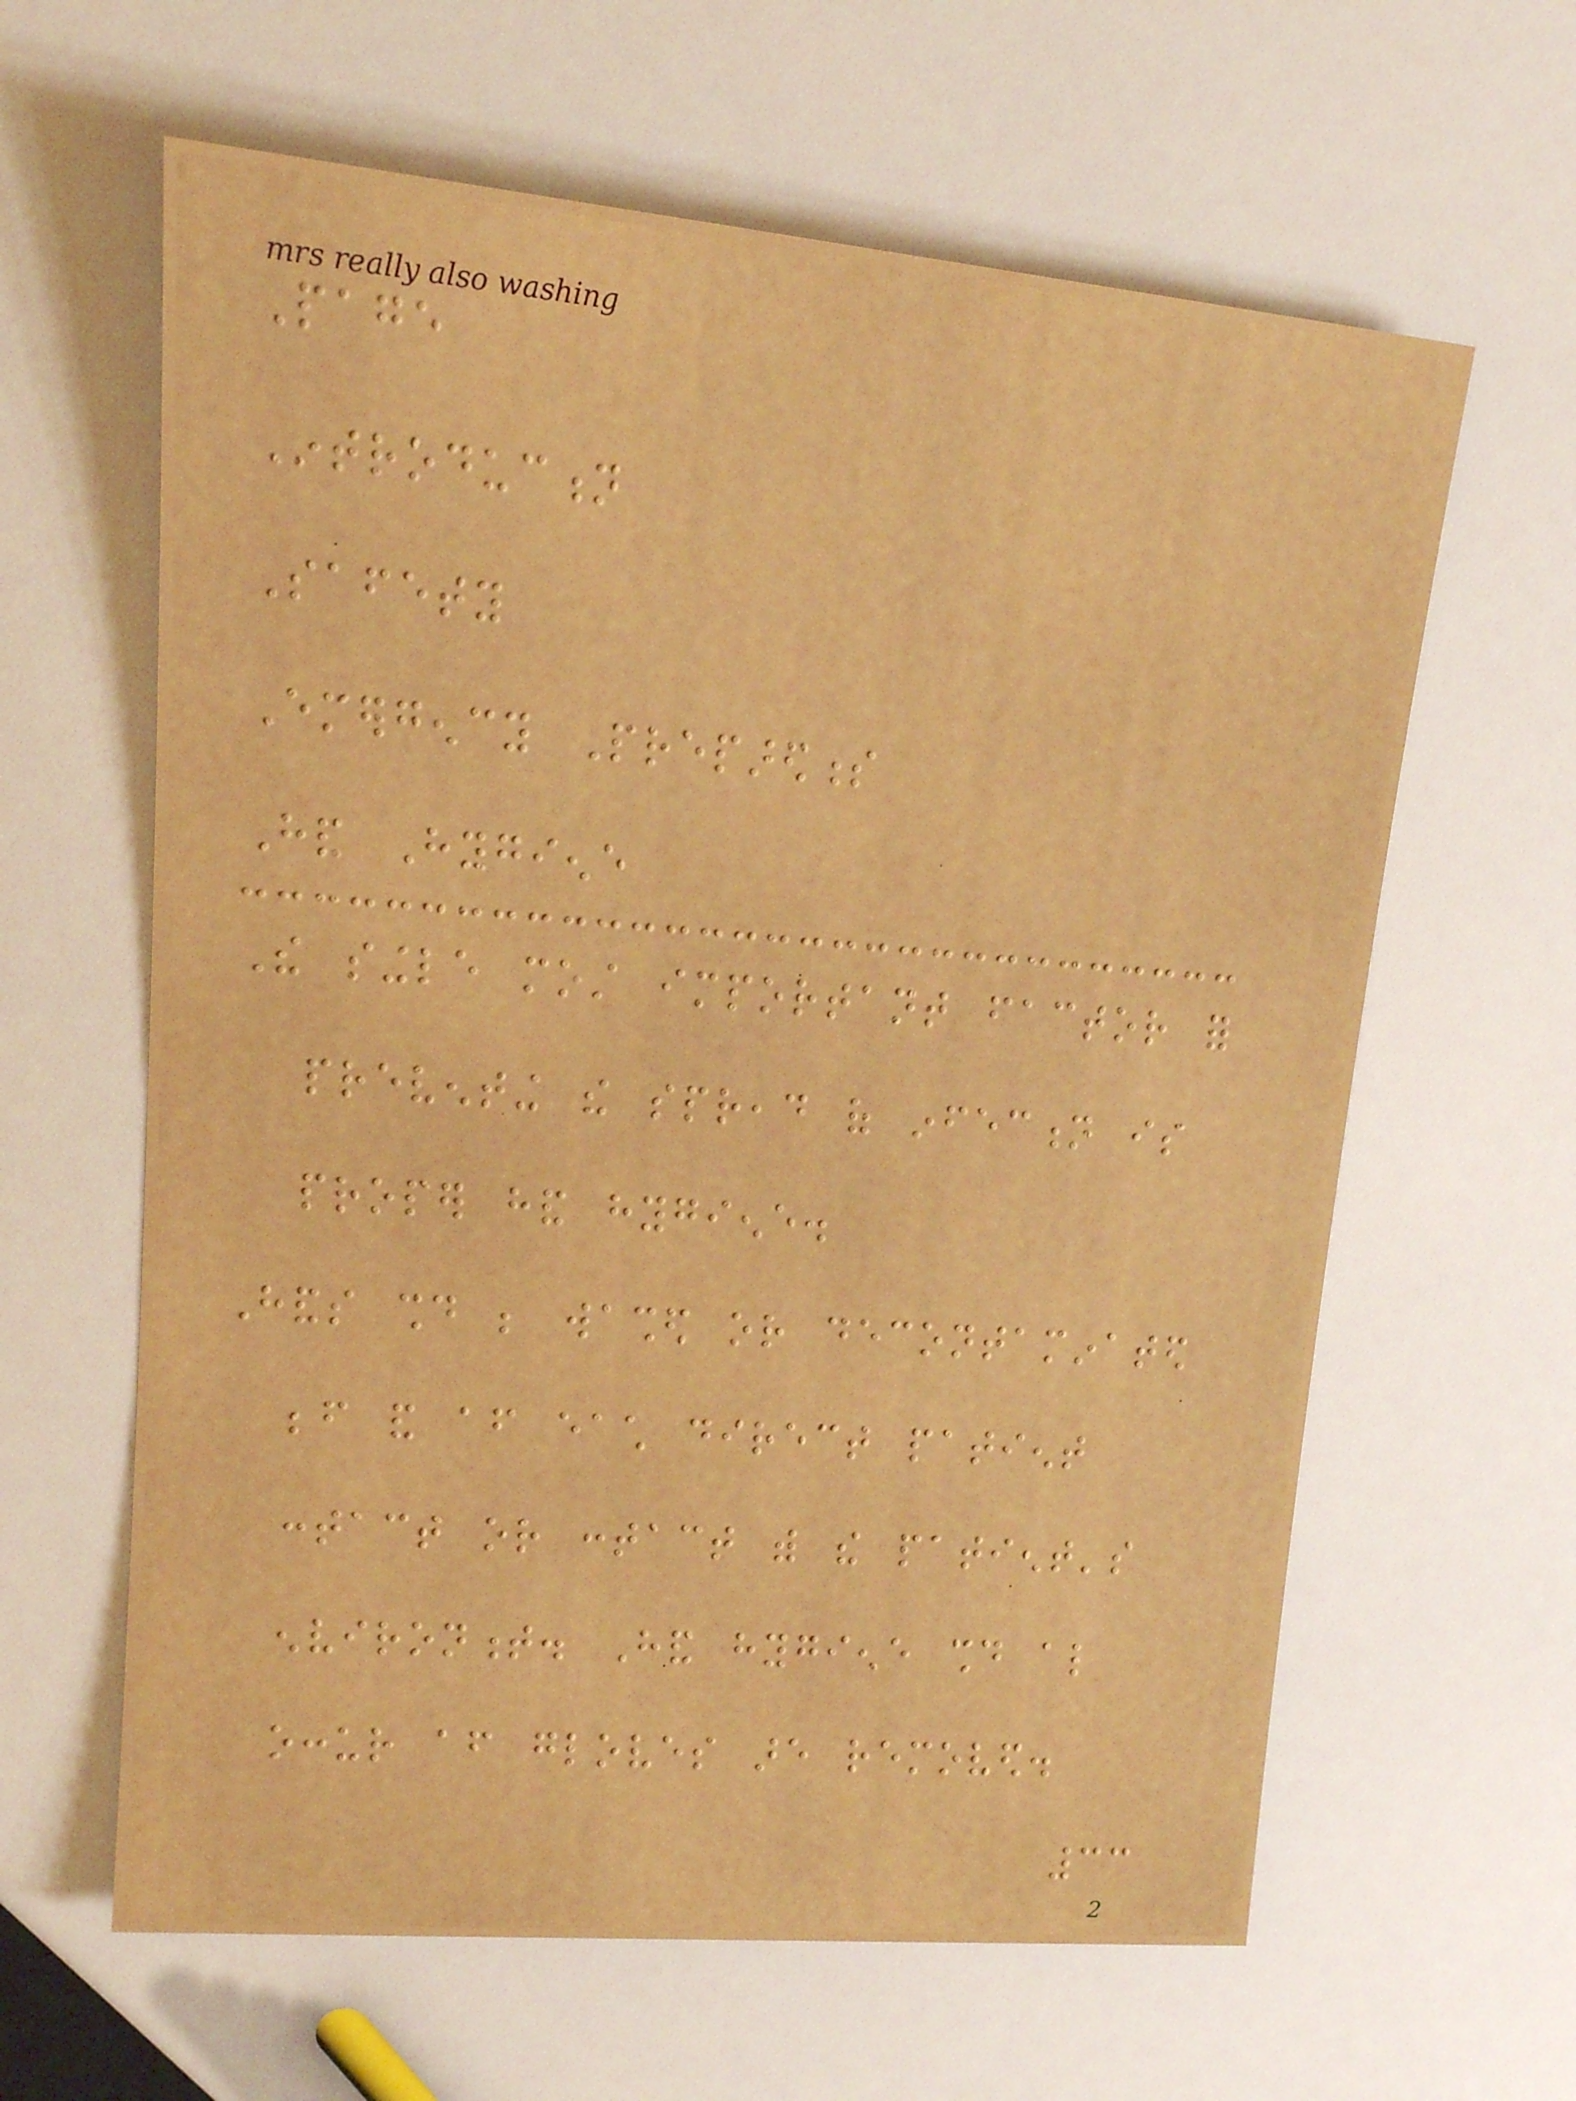Page
Introduction
Safety
Emergency Preparedness
Hand Hygiene
The single most important factor for
preventing the spread of infection is
proper hand hygiene.
Hands should be washed or decontaminated
before and after each direct patient
contact or contact with the patient's
environment. Hand hygiene should also
occur after gloves are removed.
33
